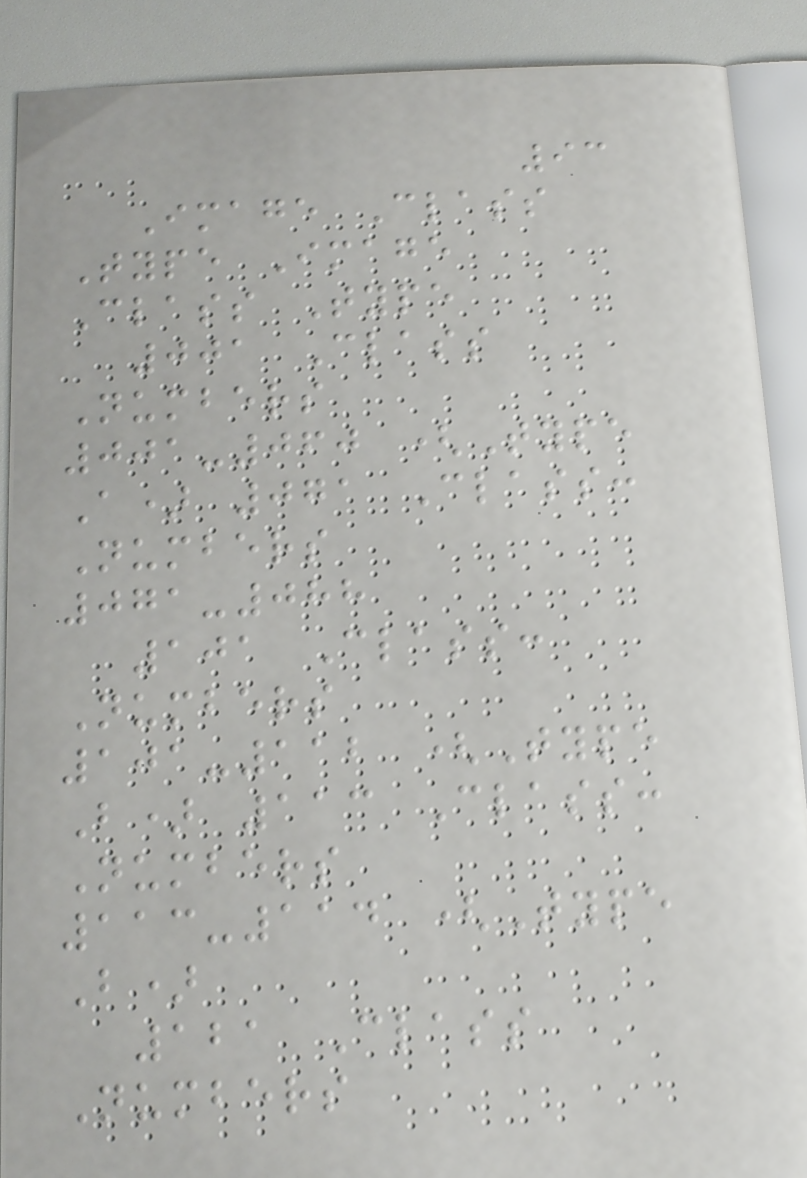93
Image Class
Type Image
Class Type
001 Class
Numbers
001-060 (Type
A) 071 Class:
Numbers
071-088
101 Class:
Numbers
101-112 (Type
B) 113 Class:
Numbers
113-114 (Type
B)
121 Class
Numbers
